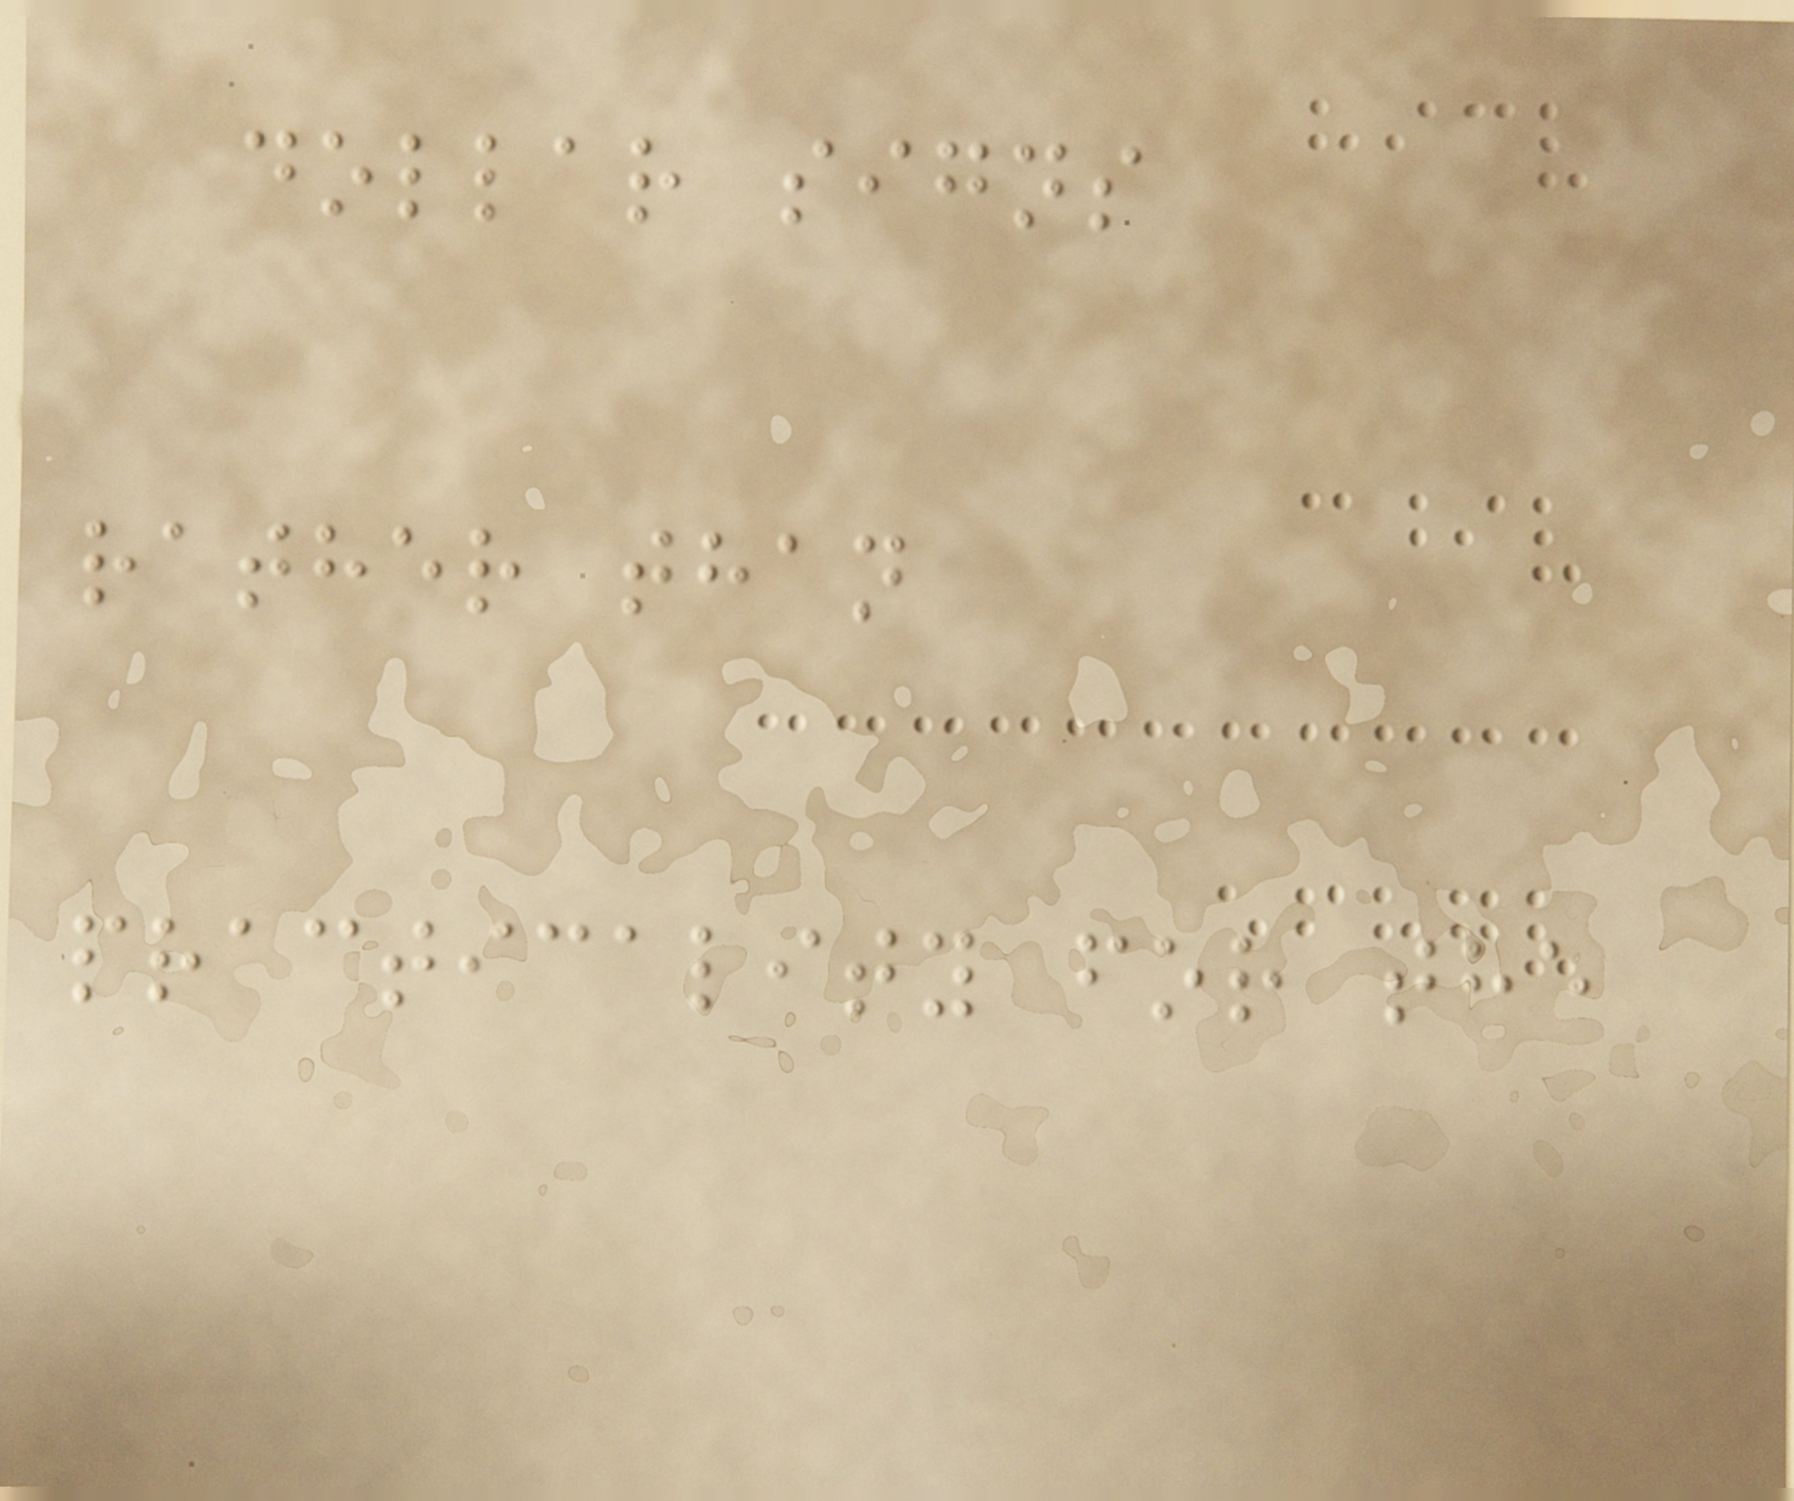dollar signs
rather than
practicality for the
